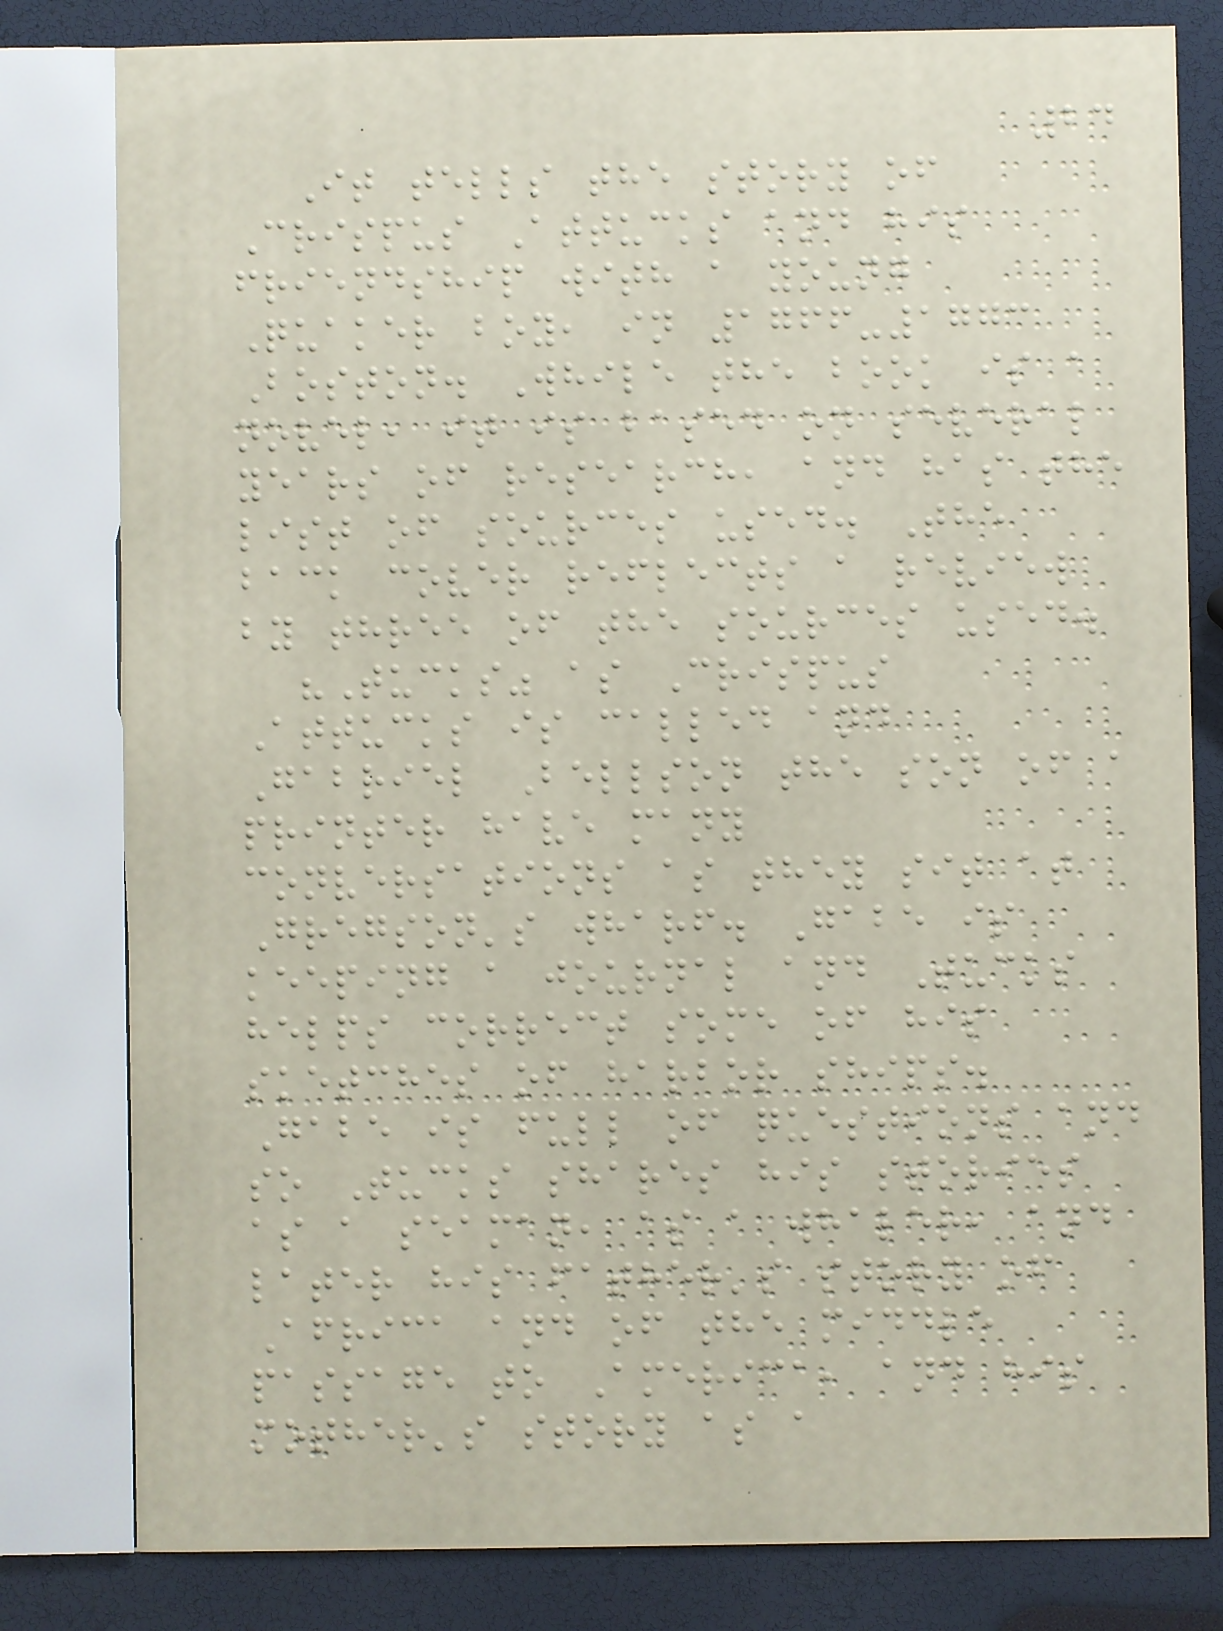24
It tells the story of
Crispus Attucks and his
friendship with a young
Quaker boy, in 1766-1773
Boston. While the book is a
novel, it is based on several
years of research, and has the
list of sources used. The
back cover reflects a review
by three of the sources used.
"Tucks" as Crispus
Attucks is called and
Gabriel Bellson the son of a
printer have many
conversations as they sit at
Gregson's wharf. Gabe is
keeping a journal and Tucks
helps correct some of his
sketches of harbor ships.
Gabe is full of questions and
so Tucks shares his stories
as a seaman, as a whaler, and
later his father's story of
Africa and of the middle
passage to America, and his
mother's story as a
